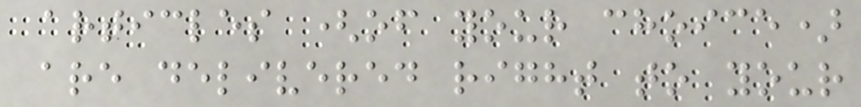articles (of your choice)
are delivered right to your
